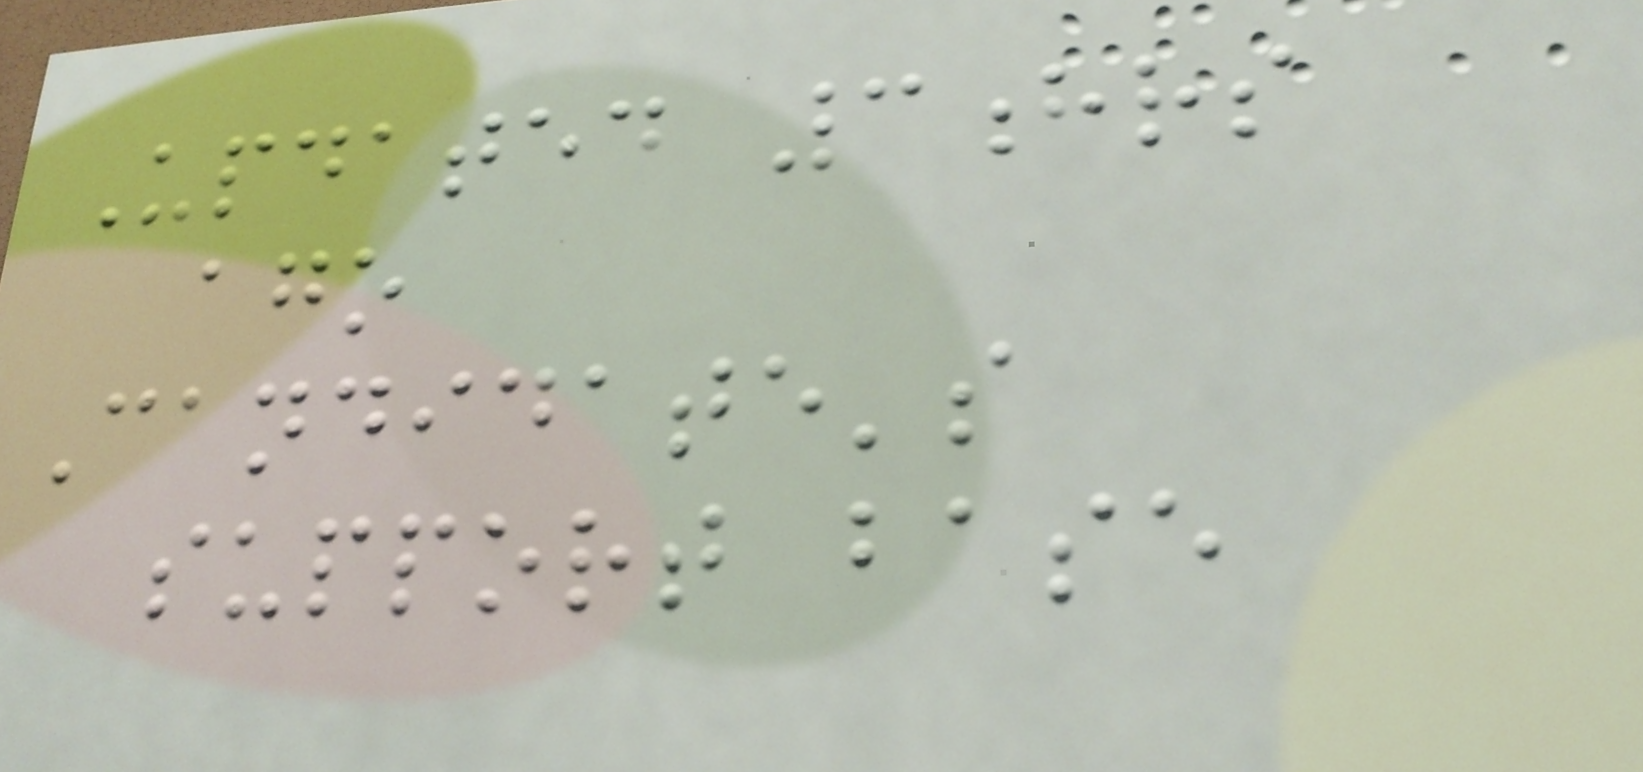Updated 3hrs
ago
Candidate's
support base
